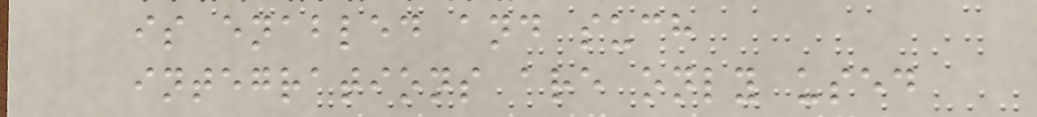is enabled and such
integrations are only used
